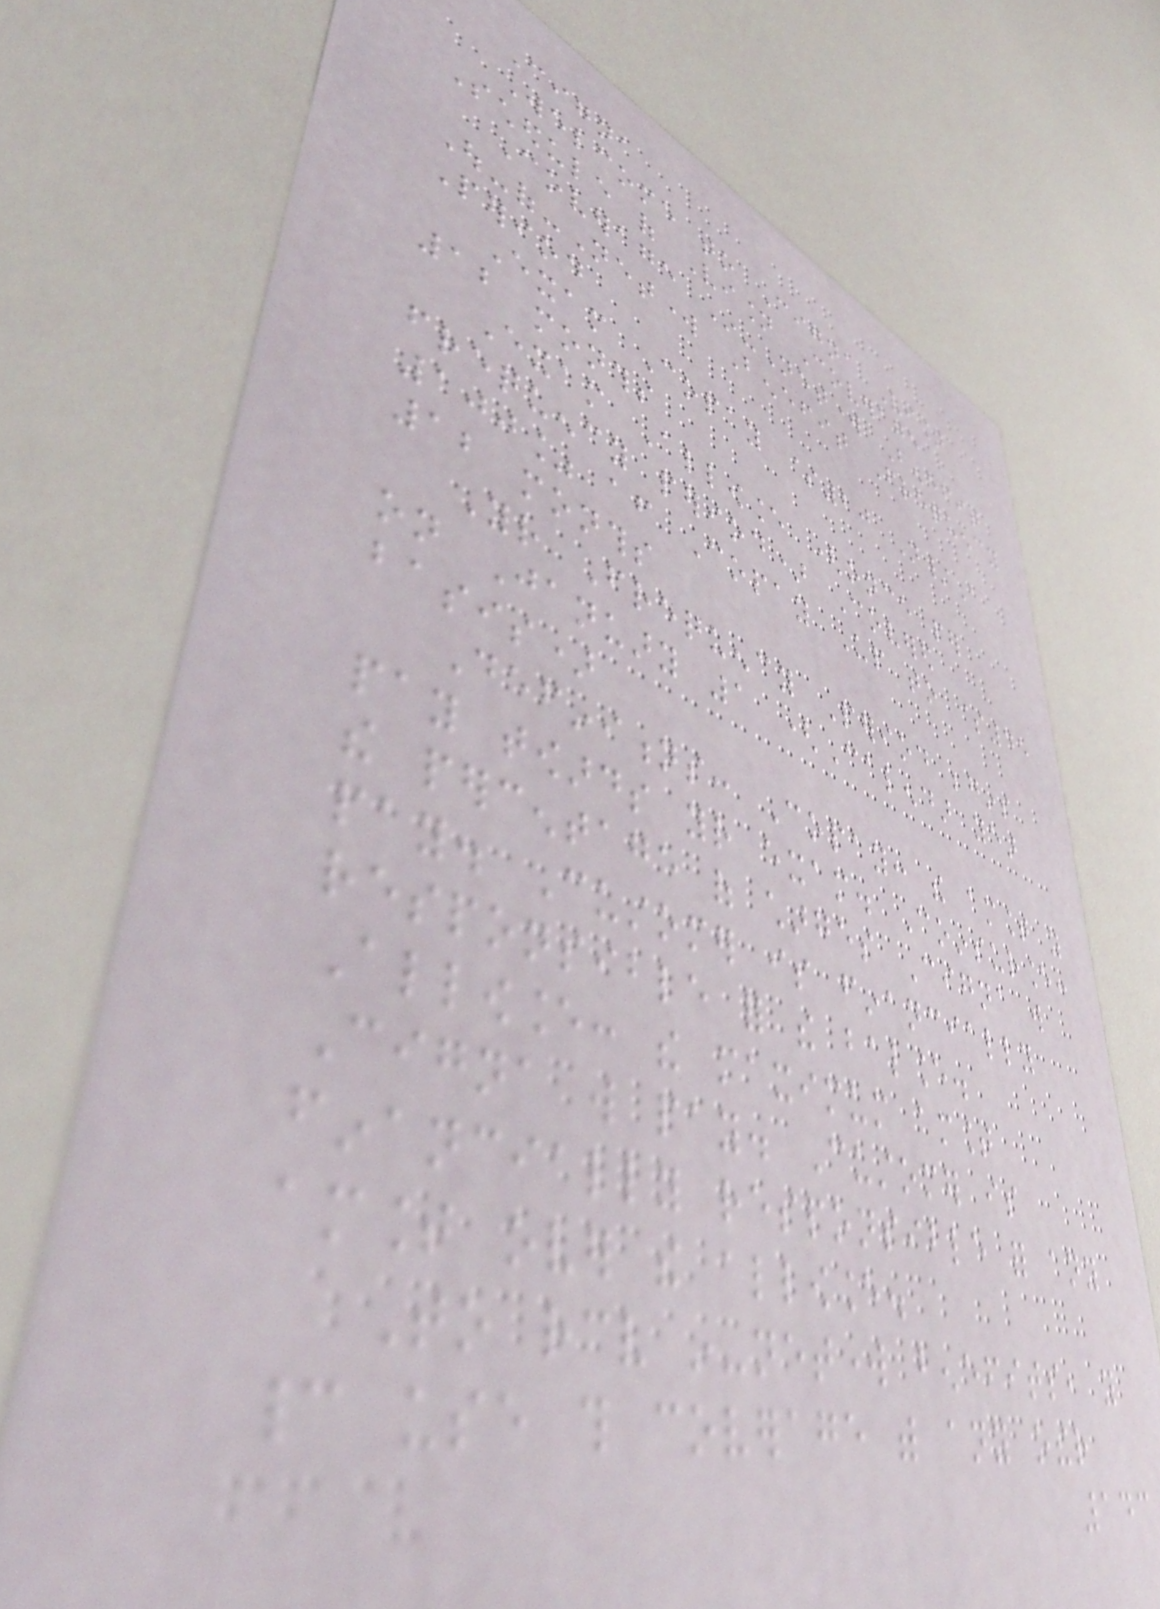Cigna
Welcome to Cigna Vision
Schedule of Vision Coverage
Coverage In-Network Benefit
Out-of-Network Benefit Frequency
Period
Exam Copay $20 N/A
12 months
Exam Allowance (once per
frequency period) Covered
100% after Copay Up to $45
12 months
Your Frequency Period begins
on January 1 (Calendar year
basis)
Definitions: Copay: the amount you
pay towards your exam. Coinsurance:
the percentage of charges Cigna will
pay. Customer is financially
responsible for the balance.
Allowance: the maximum amount
Cigna will pay. Customer is
financially responsible for any
amount over the allowance.
To receive in-network benefits, you
cannot use this coverage with any other
143
